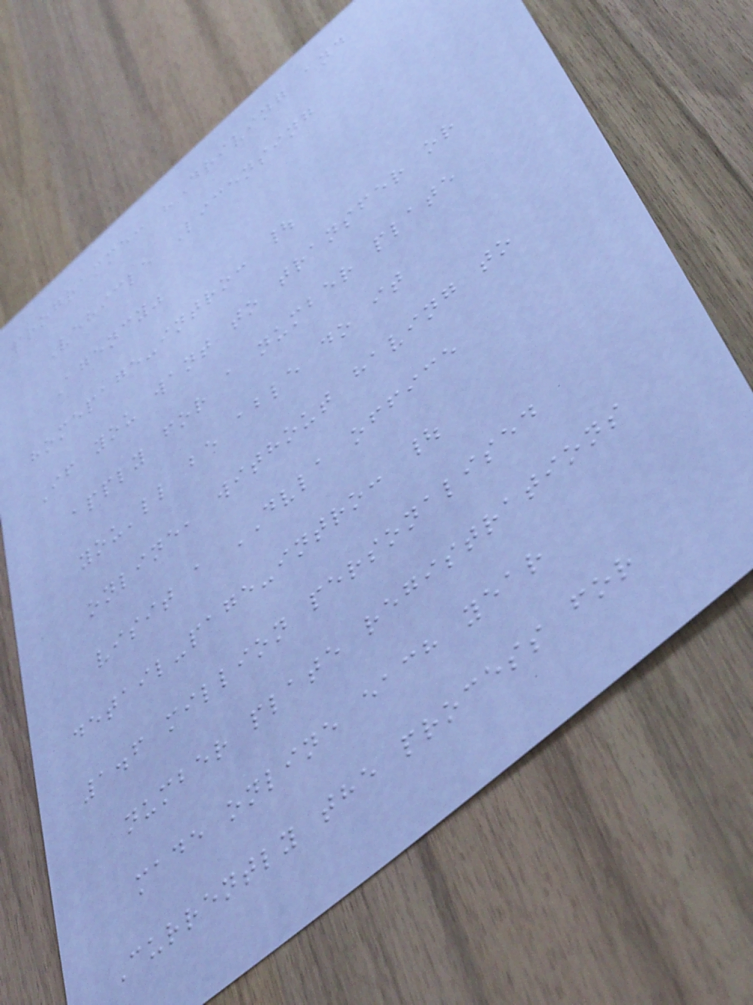programme: "Driving and
Vehicle Licensing
Agency"
homepage-intro: |
If you want to transfer or
apply for a number plate
you'll be able do it
online, without having to
visit a DVLA office
detail-page-intro: |
1.6 million personalised
number plate registrations
made online each year
Currently the process for
